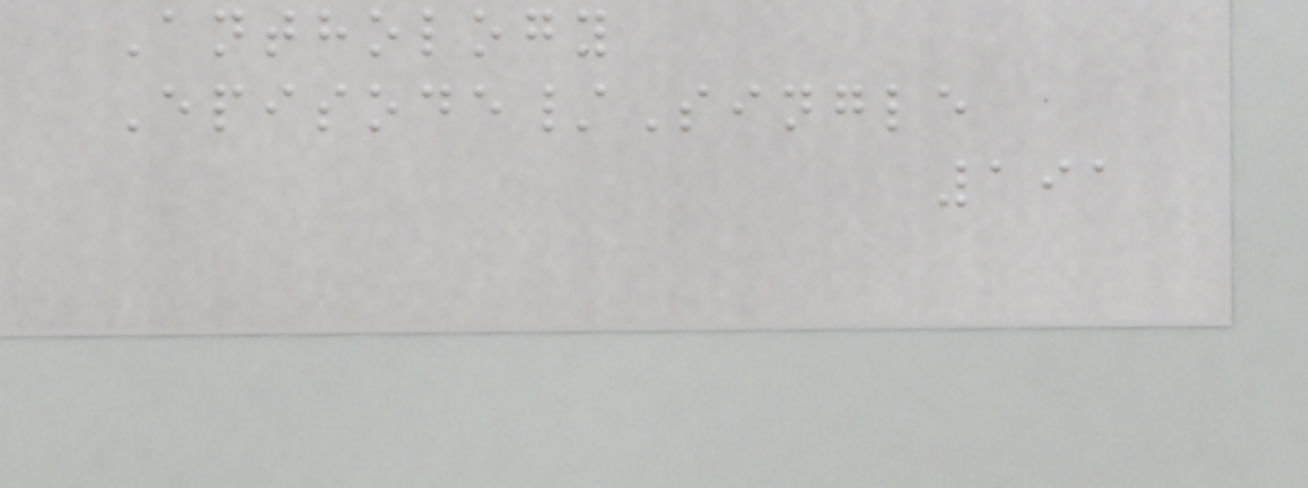Anthology
Episode/Single
191
